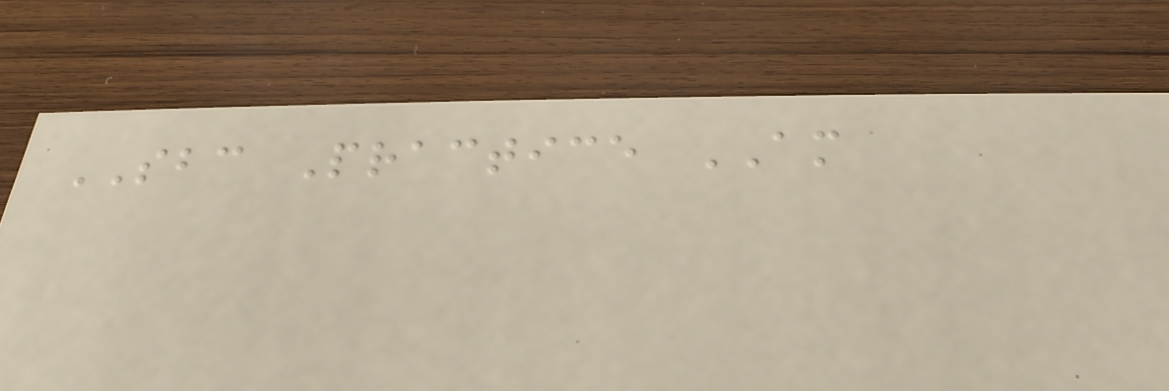SBC Practice AM
